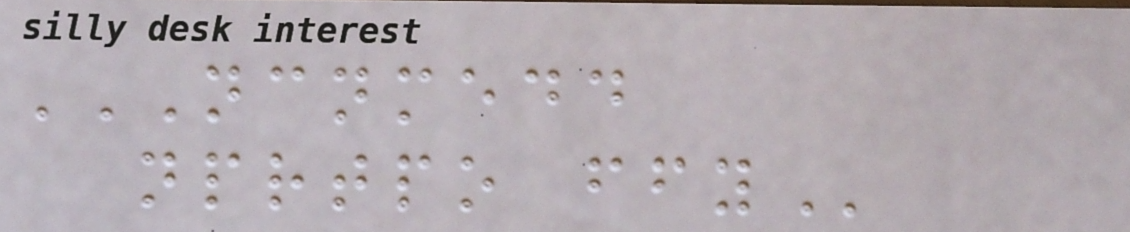NCNMEDD
NPRTPO FFY
